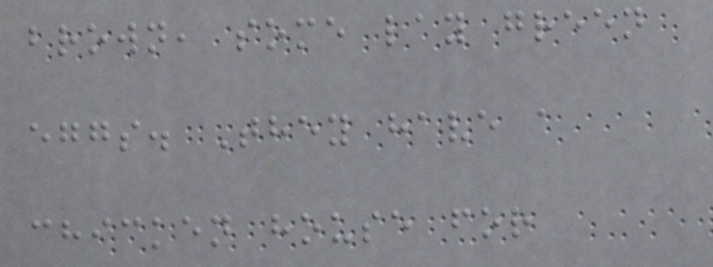brown, some lay green
eggs. They have a
chicken house for
